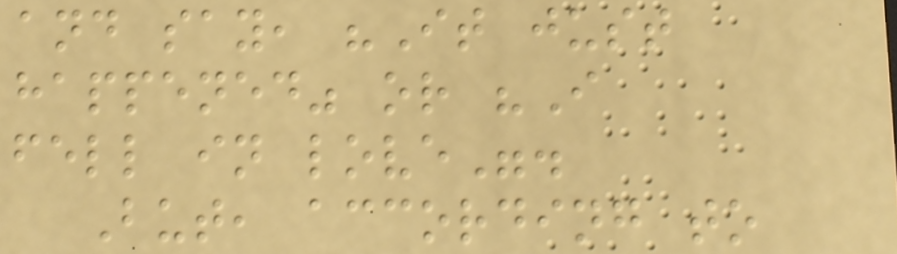and say, "It just
happened" or "I
fell in love".
But, according to
